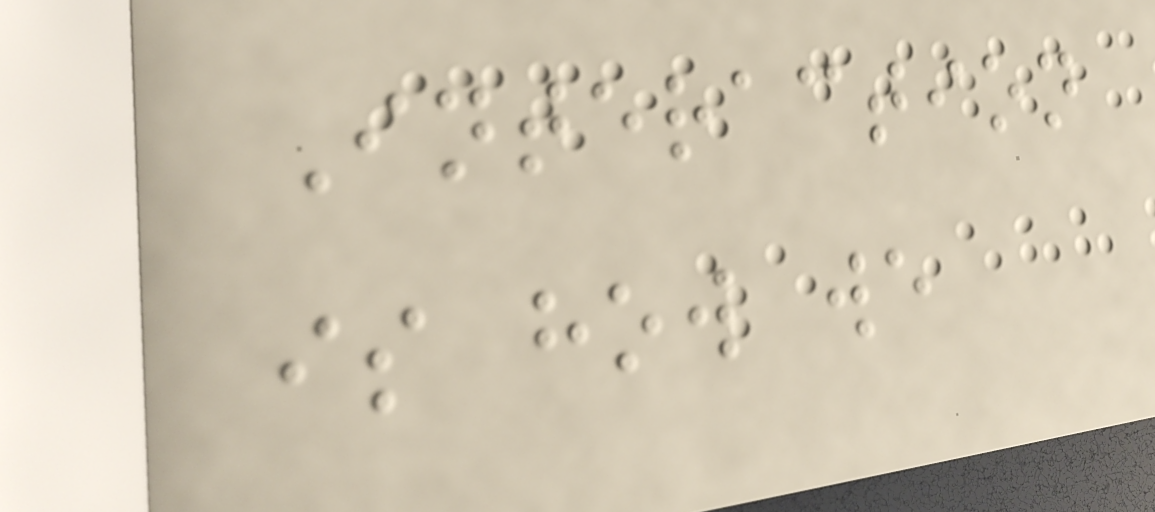Interaction
is how we
